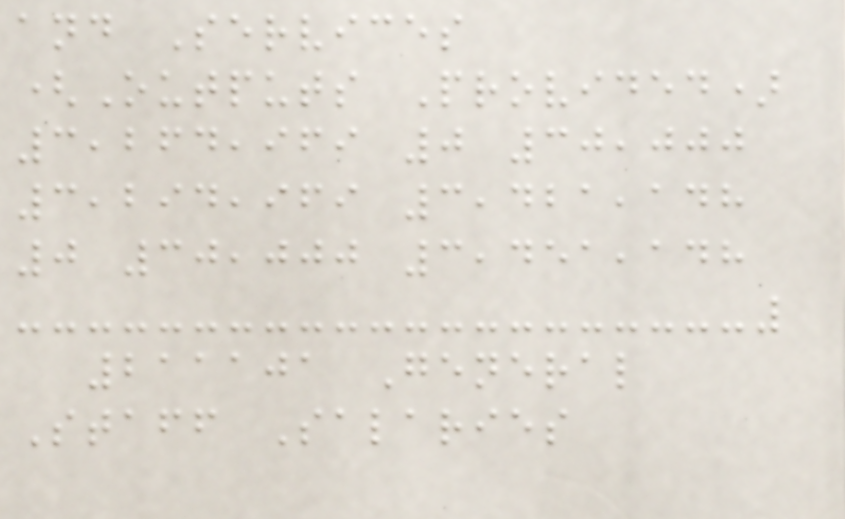and Services
(Outputs Provided)
3,264,969 0 30,000
3,294,969 3,421,148
0 30,000 3,451,148
211101 General
Staff Salaries
